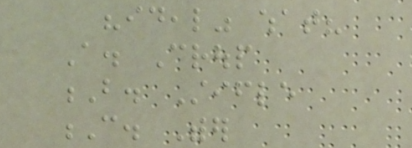"ideal" what?
A. Croup
B. Stifle
C. Wither
